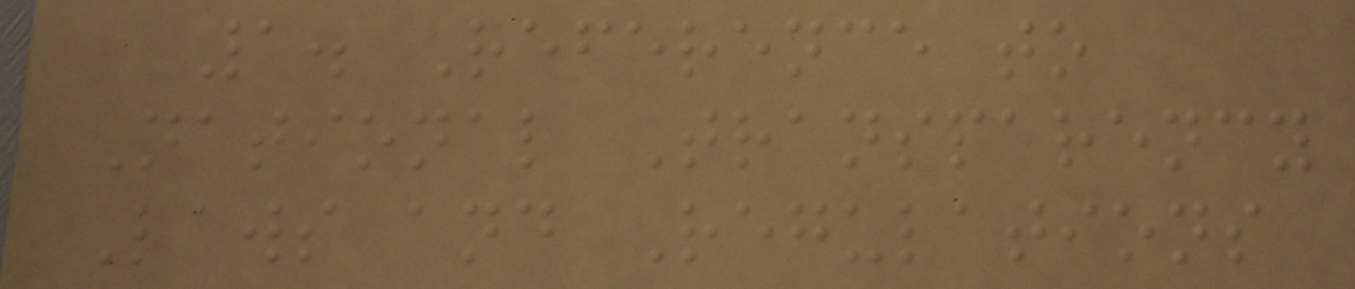1. Reference to
National Transparency
Laws and Regulations
